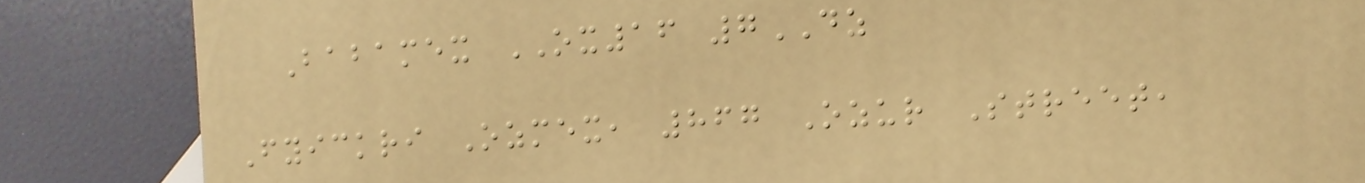Babamex OX16 7DZ
Fyickri Ozmex, 867 Ozur Street,
